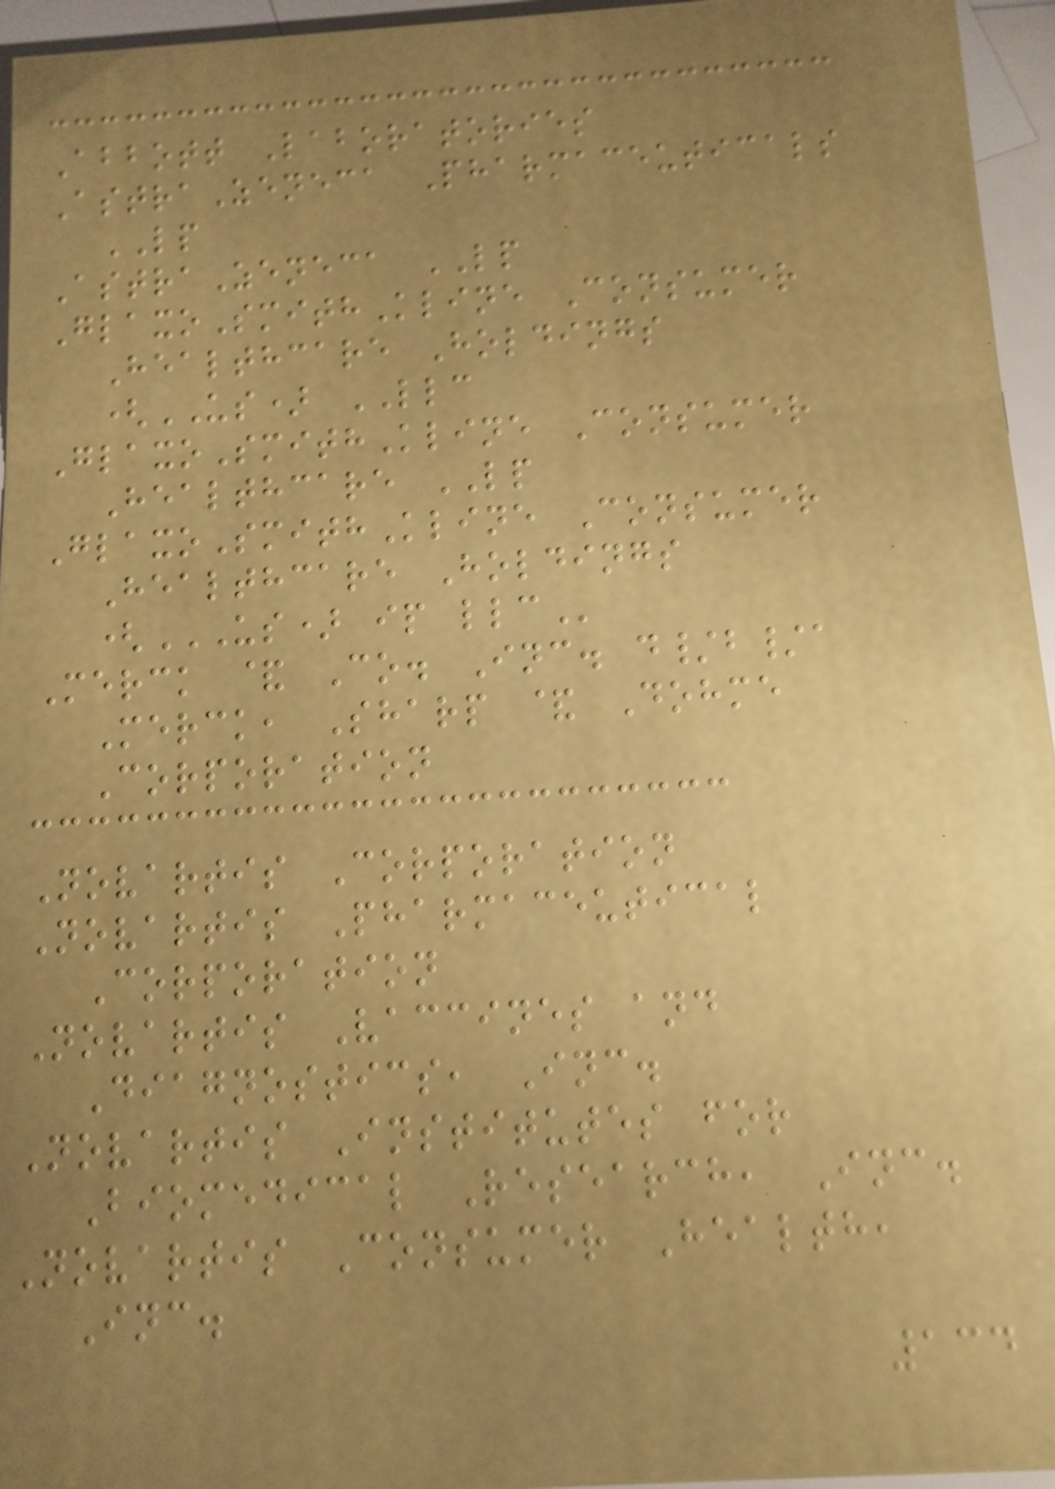Abbott Laboratories
AstraZeneca Pharmaceuticals
LP
AstraZeneca LP
GlaxoSmithKline Consumer
Healthcare Holdings
(US) LLC
GlaxoSmithKline Consumer
Healthcare LP
GlaxoSmithKline Consumer
Healthcare Holdings
(US) IP LLC
Merck & Co. Inc. d/b/a
Merck, Sharp & Dohme
Corporation
Novartis Corporation
Novartis Pharmaceutical
Corporation
Novartis Vaccines and
Diagnostics, Inc.
Novartis Institutes for
Biomedical Research, Inc.
Novartis Consumer Health,
Inc.
134
